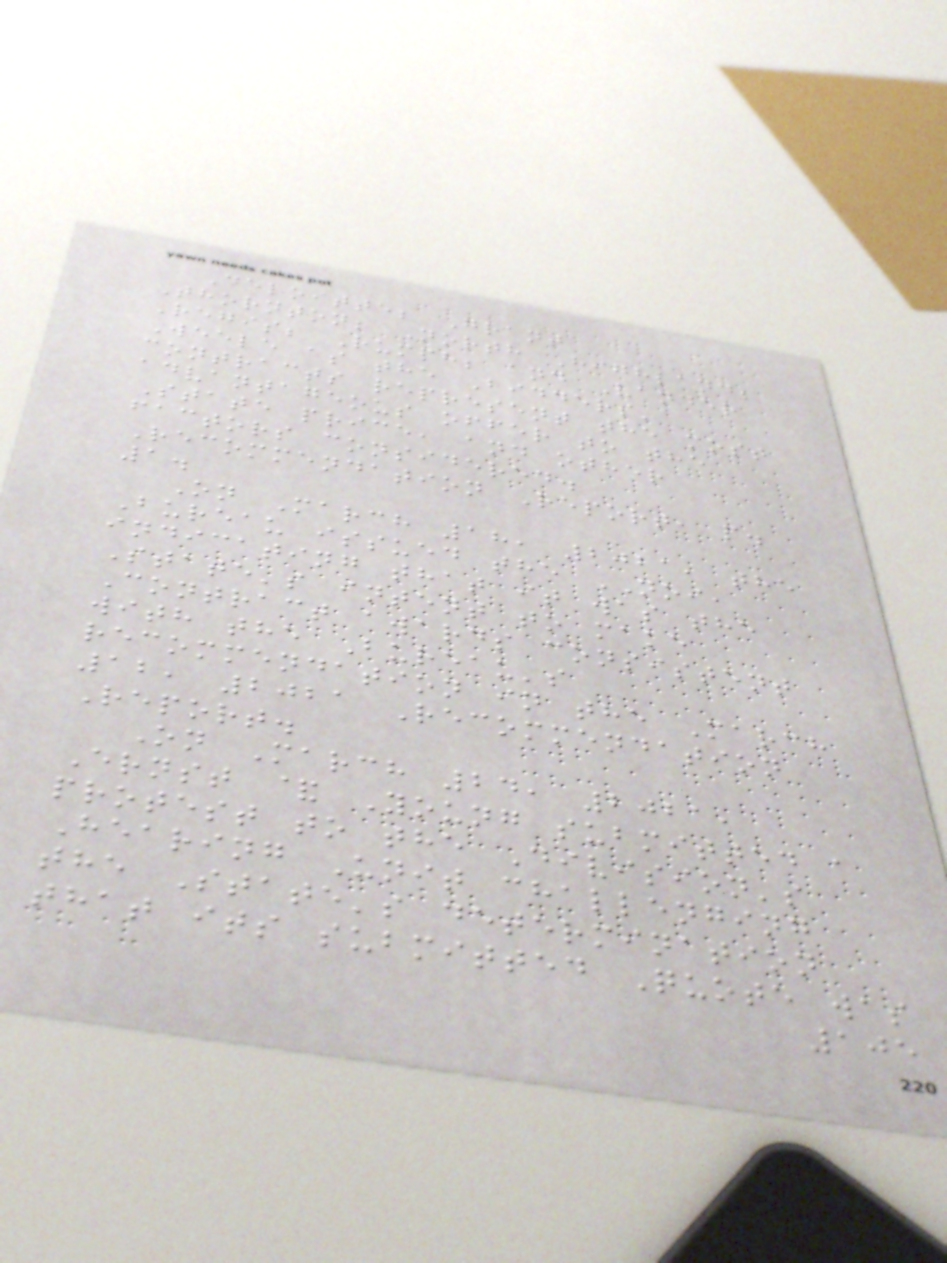Deloitte; Grant
Thornton; North Highland;
Regis; Rumph; and Vander
Weele as the Bidders'
contracts represent the most
advantageous offer to the
State price, and other
factors considered.
Recommendation Report, p.
1.
On March 18, 2021, the
Bureau issued the NOI,
indicating that it was the
State's intent to make
Contract awards consistent
with the Bureau's
recommendation in the March
12, 2021 Recommendation
Report.
On March 24, 2021,
Ernst & Young submitted a
protest to the Division's
Hearing Unit challenging
the State's determination
that its submitted Quote was
105
